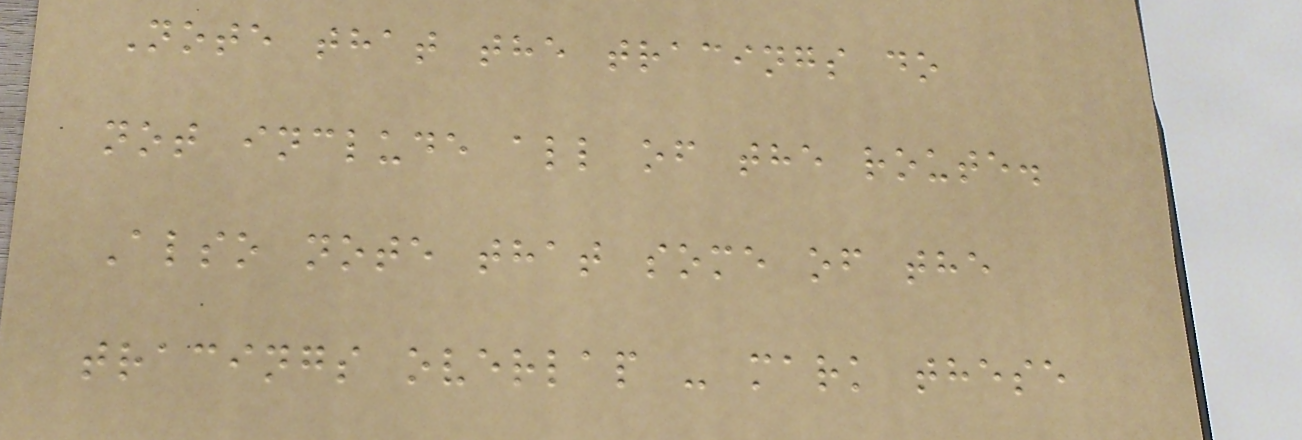Note that the tracings do
not include all of the route.
Also note that some of the
tracings overlap - mark these
